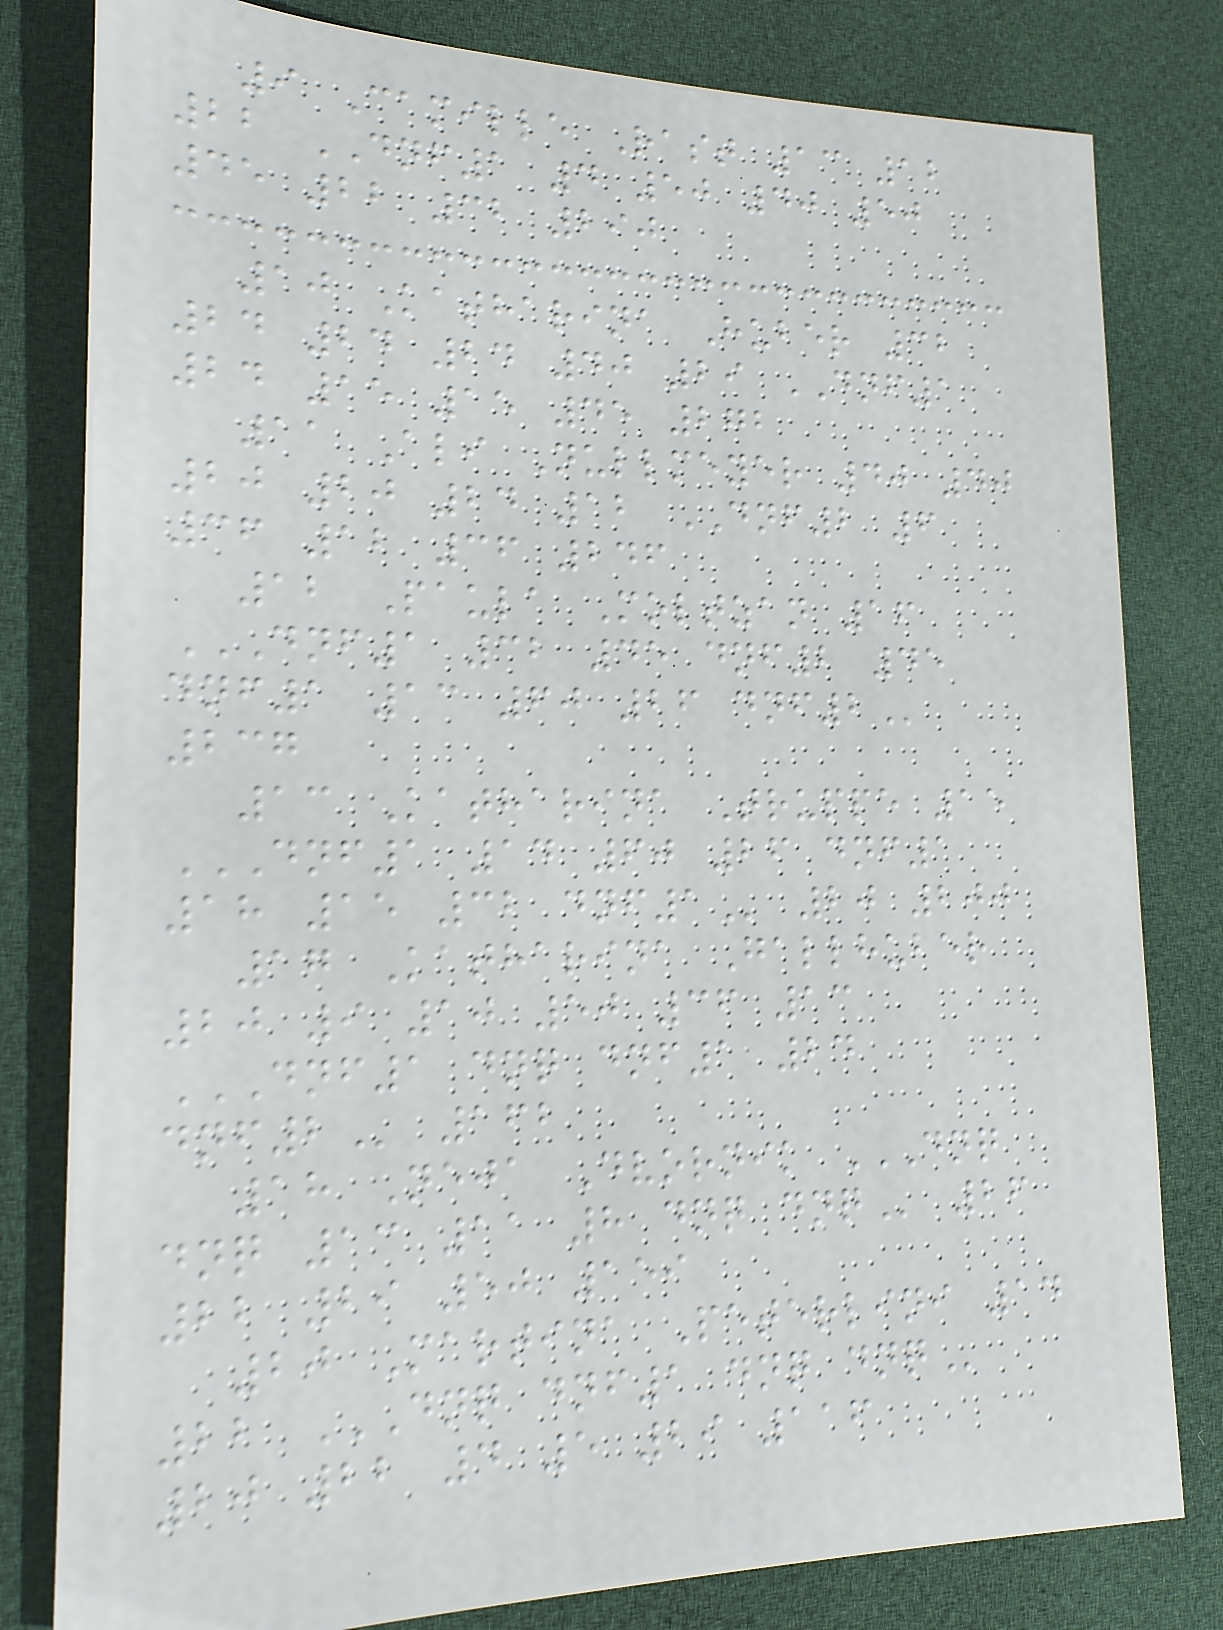9 Camille Rast 13 12
22 DNF1 4 50 40 50
45 22 32 290
10 Katharina Huber 32
24 24 24 40 29 DNF1
24 15 15 45 272
11 Ali Nullmeyer 40 40
20 20 24 12 DNF2 6
36 12 36 246
12 Paula Moltzan 16
DNF1 32 45 DNF2 45
DNF1 13 60 26 DNF2
237
13 Katharina Truppe 15
DNF1 14 60 26 DNF1
18 15 32 DNF1 20 200
17 Katharina Gallhuber
20 9 10 50 36 13
DNF1 DNQ DNF1 24
DNF2 162
18 Neja Dvornik DNQ
DNQ 13 11 8 DNQ DNQ 26
22 29 50 159
20 Martina Peterlini 14
22 DNQ DNF1 DNQ DNQ
20 22 4 5 29 116
